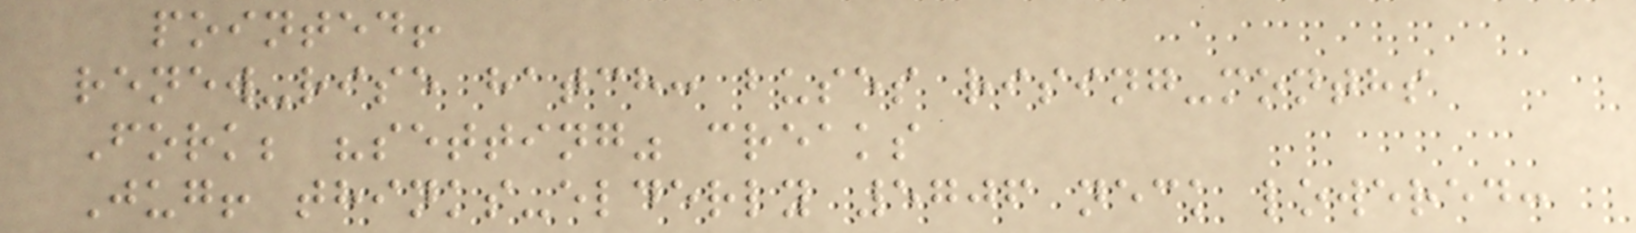pointed!
renew-rise hatch: buses rising-months
Fork; "setting" creaks
Jug! thinks-elderly 5706 neck lowered:
